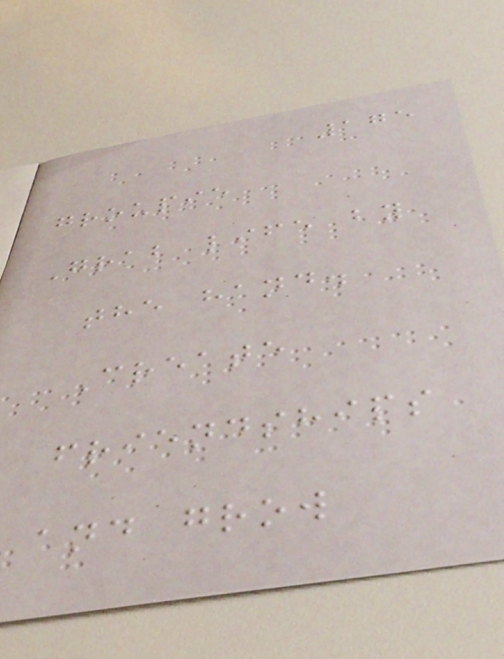175
groupie
Grab life by
the hand.
Create
friendships
and grow
